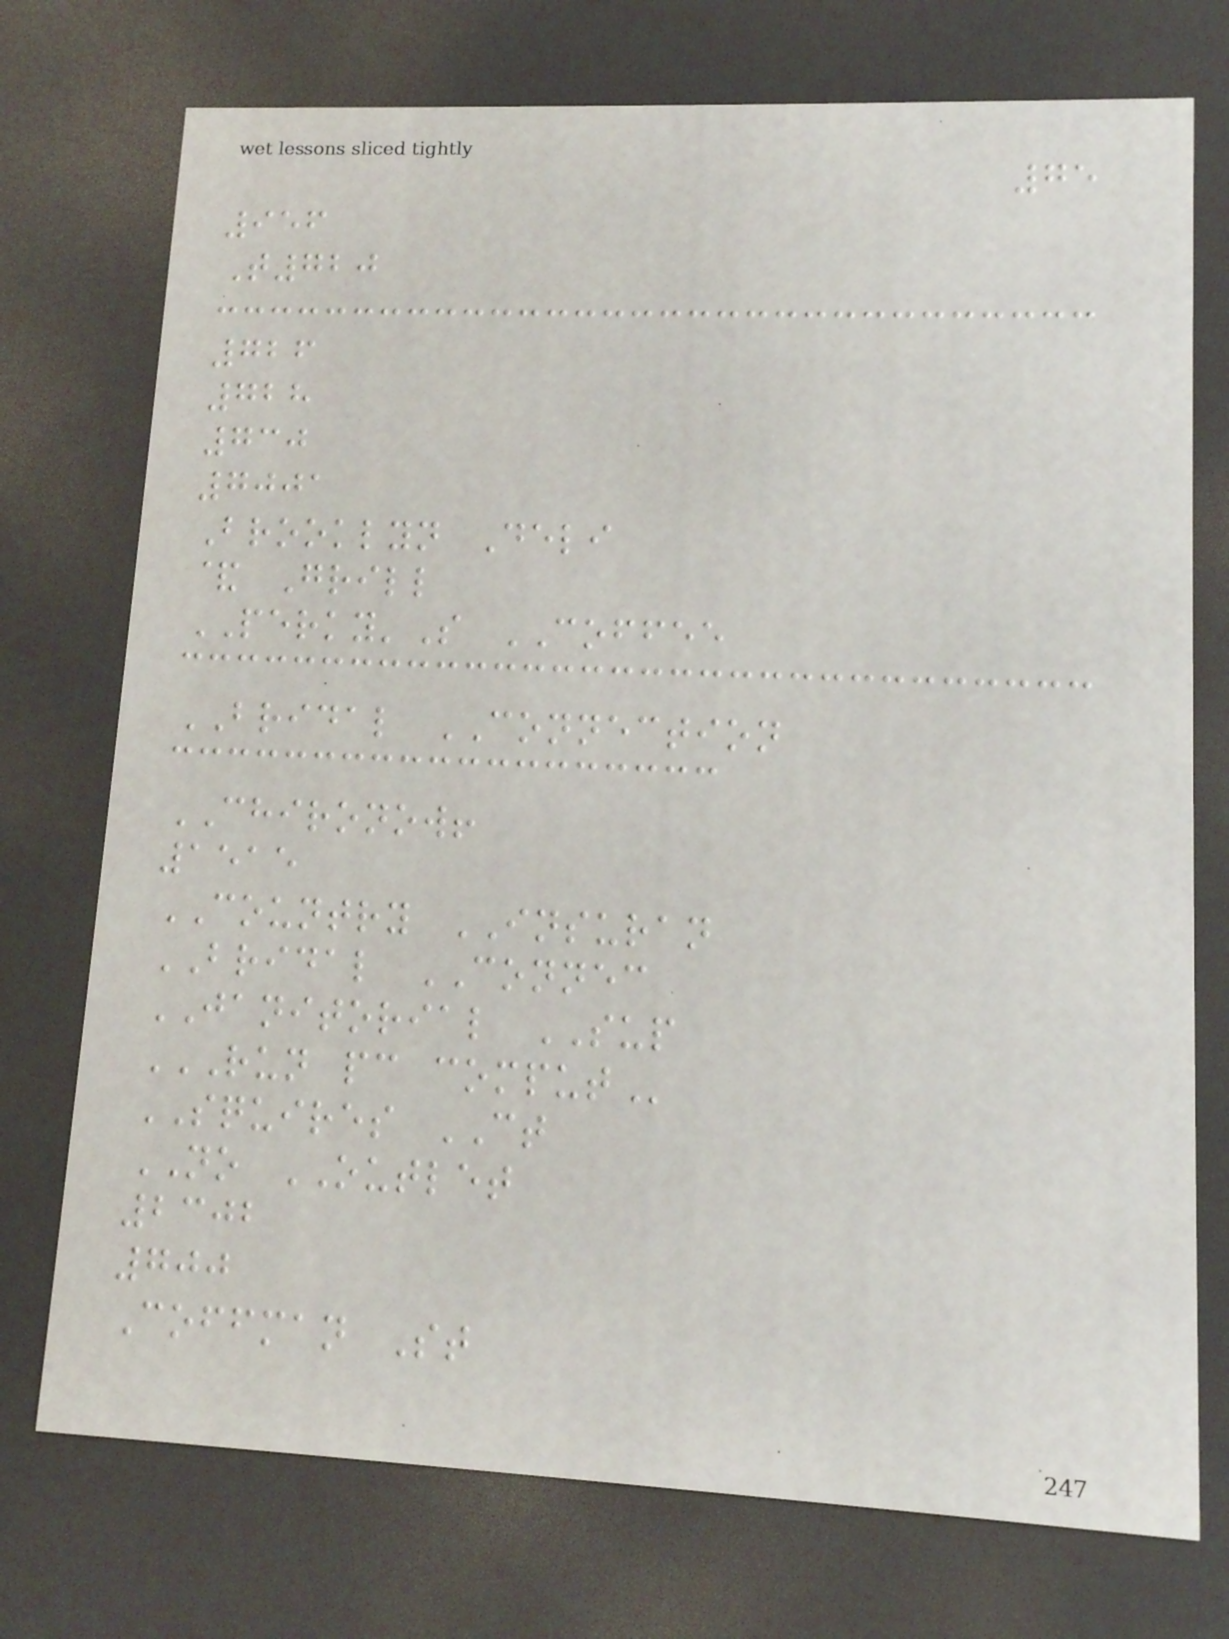75
956
T720
726
728
730
7001
Brooklyn Deli
& Grill
PERKY'S COFFEE
BRIDAL CONNECTION
CHIRONOW!
1515
COUNTRY INSURAN
BRIDAL CONNEC
JANITORIAL SUP
RUN PC COMPUT
SQUIRES CT
NO OUTLET
2302
700
Coffman St
